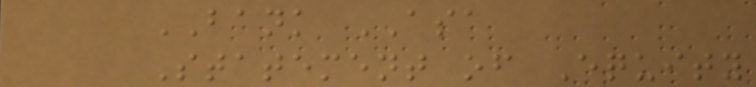BANK ASA
Statement of Equity
